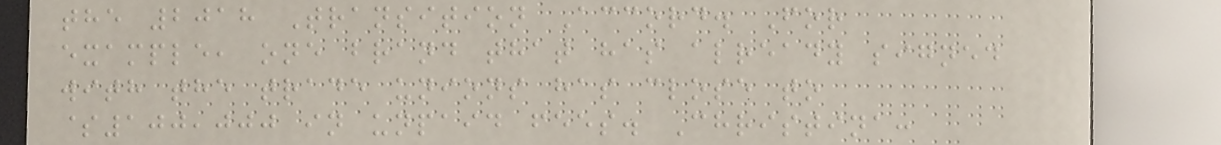the 2018 Transition Accord. For
example, one brand that has already signed
with the trade unions has close to
$100,000 in unpaid fees. Christina:
